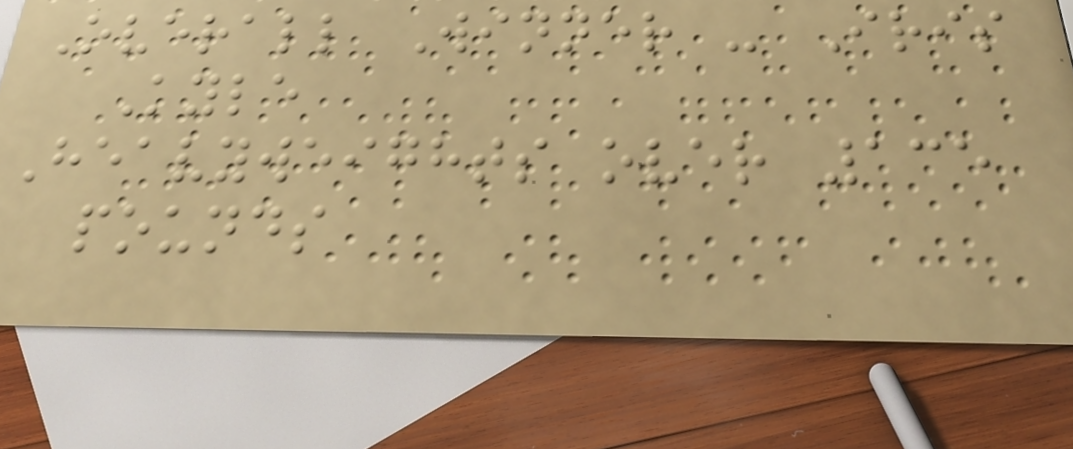Overall Winner - Iris
Kyle
Heavyweights over 135
pounds
